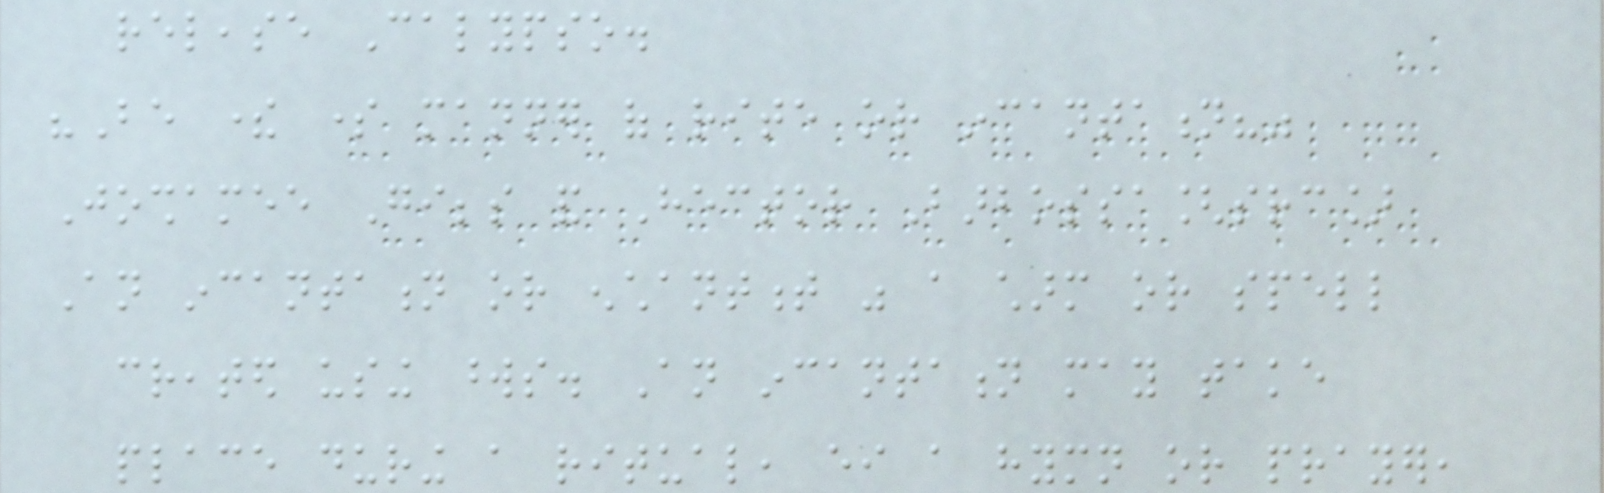release Calypso.
"Be there some manner of rite or incantation?"
Joshamee Gibbs and Hector Barbossa[src]
An incantation or enchantment was a charm or spell
created using words. An incantation may take
place during a ritual, either a hymn or prayer,
